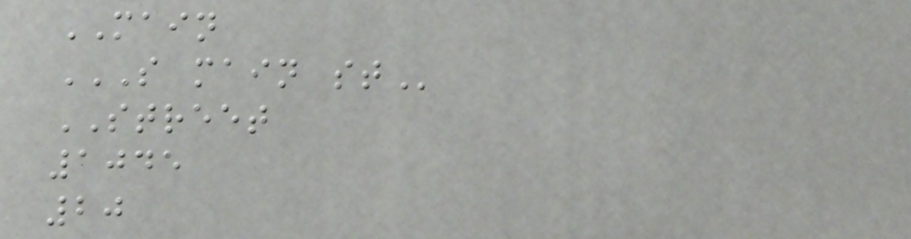MAIN
S MAIN ST
STREET
1045
20
